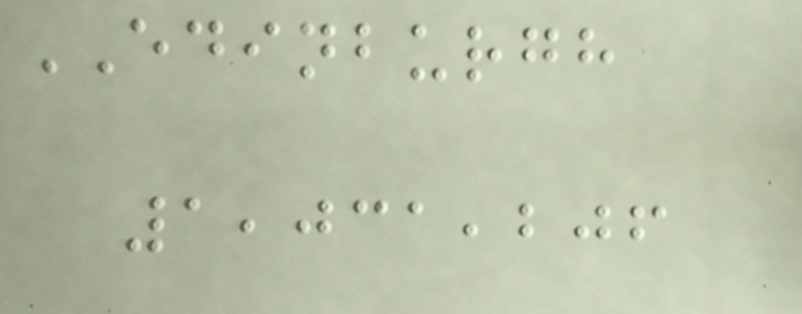EDINBURGH
1,031,206
